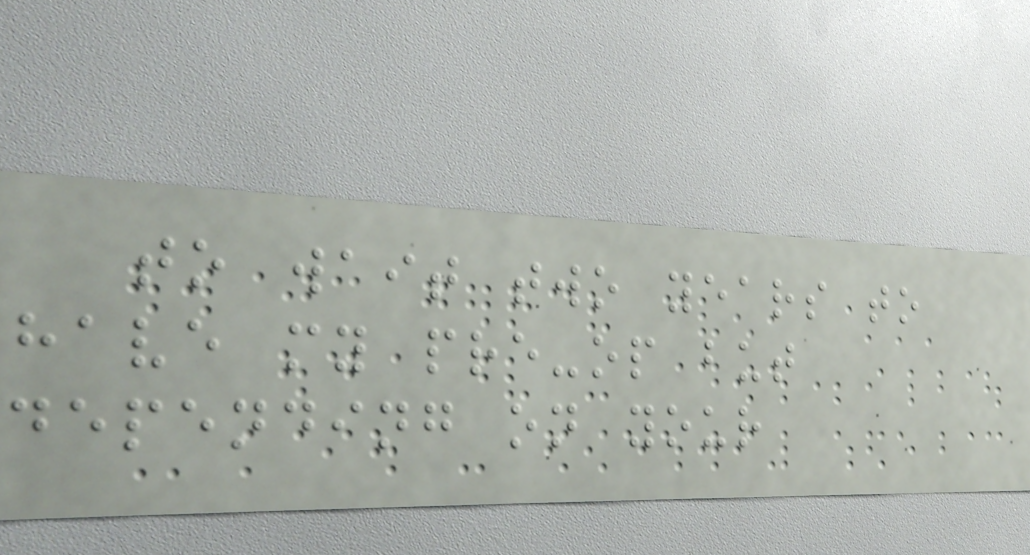to wait two years to
have my pre-op but
depending on your
